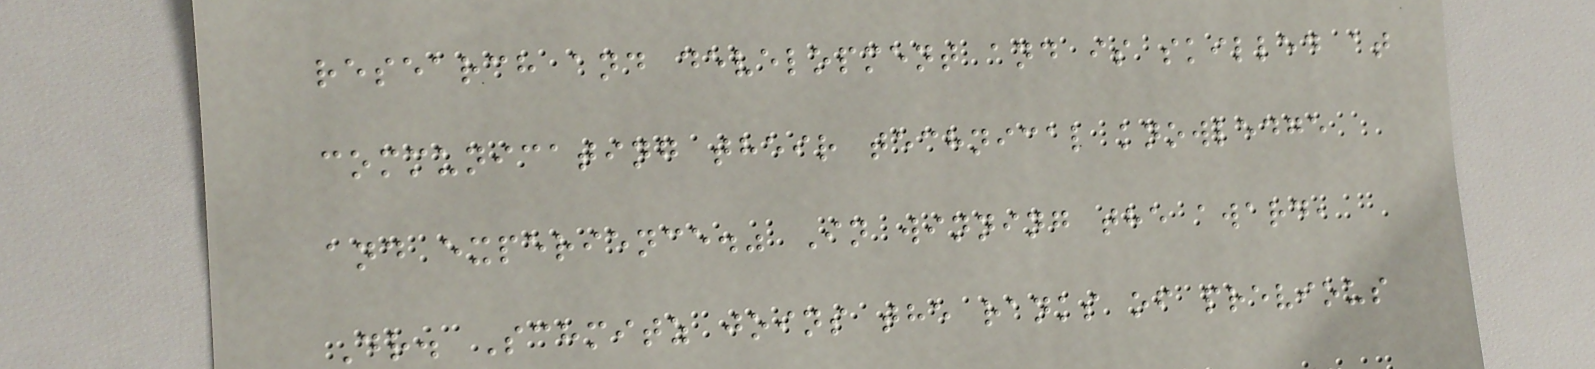research and development and is skilled at
communicating their technical knowledge
and experience." In winning the award,
Dr. Schmitz joins the ranks of previous
